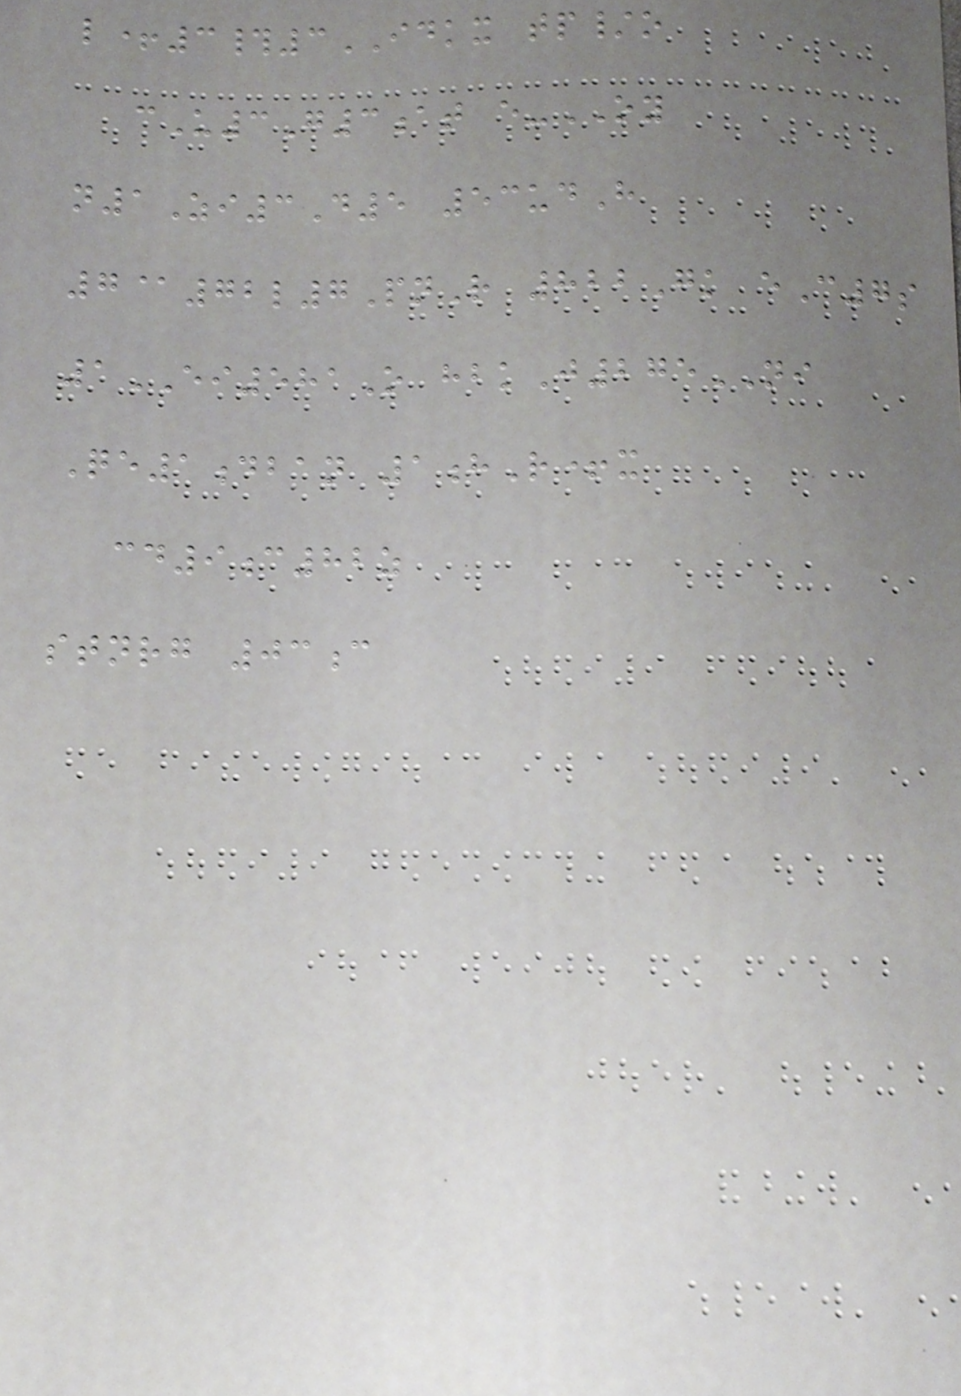l+3#3IDKX tp/o
cU3G3at e-OY
n1Zi3D5 53udH
7@72l7PnR 822Gk eC7s
1EI581O hbkJ275NI
Qe1dban 1hR+x
cd9c82z
stnrg 03c
